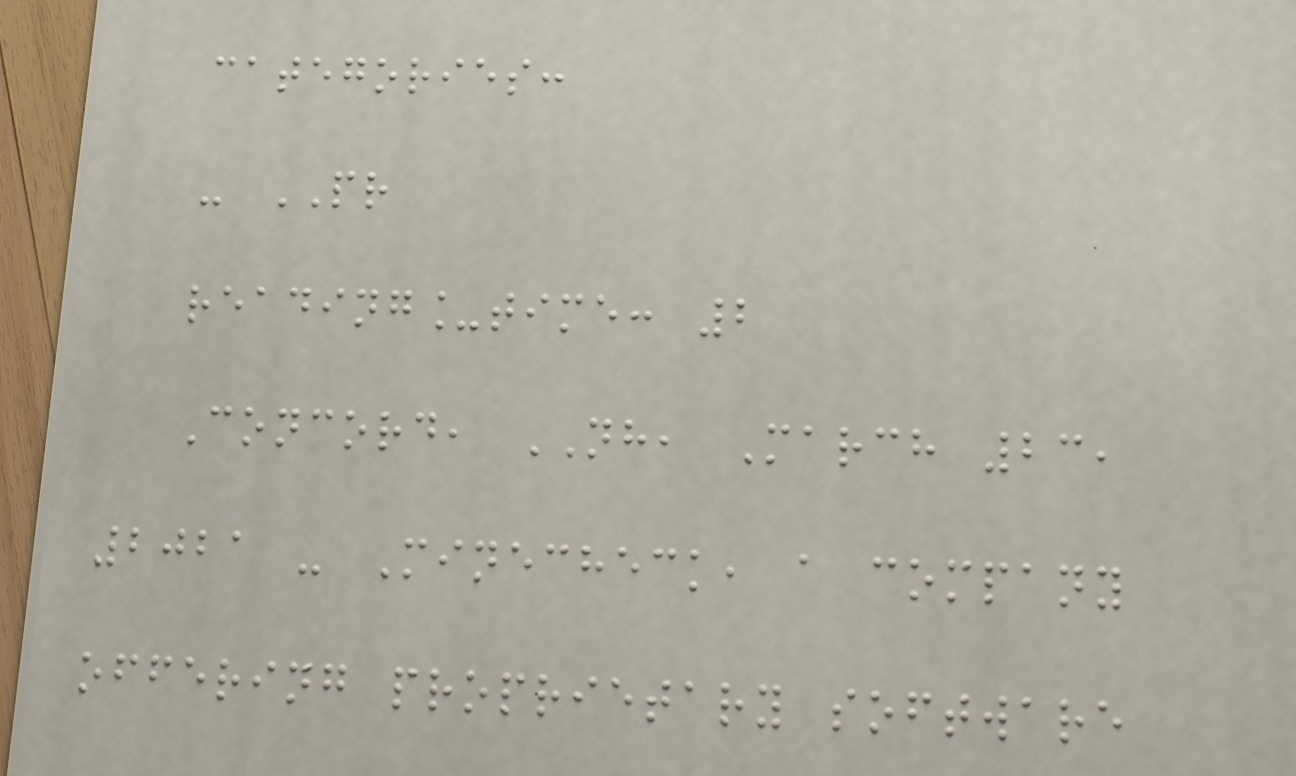categories:
- PR
reading_time: 2
Concord, NH, March 23,
2021 - Minecheck, a company
offering proprietary software
